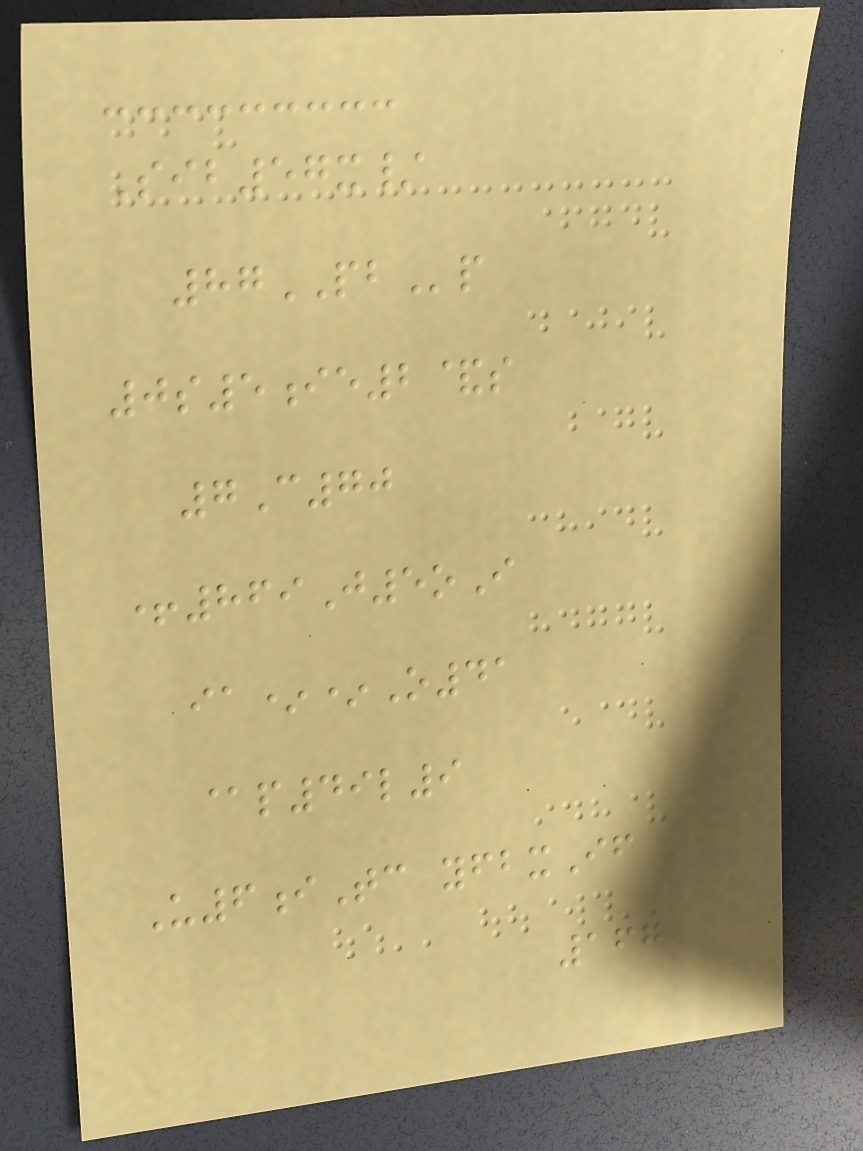Sib57x/
87PBp
0s5ie2&s
7C70
+869J5oI
ia**O41
@p49l9
U6iTc yfbxIf
167
